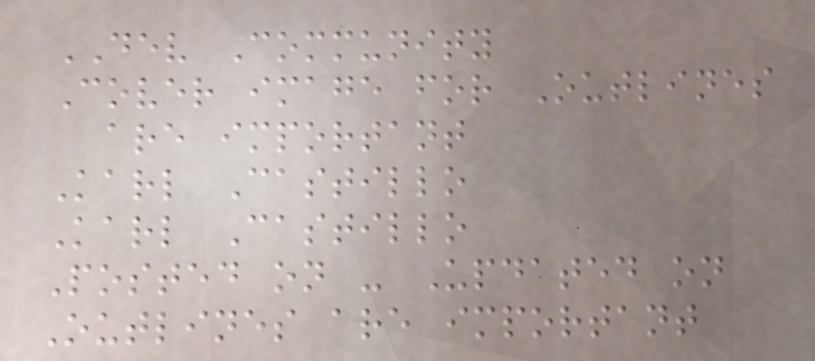DEV Community
Cover image for Outlines
are important
Karl Castillo
Karl Castillo
Posted on - Updated on
Outlines are important
